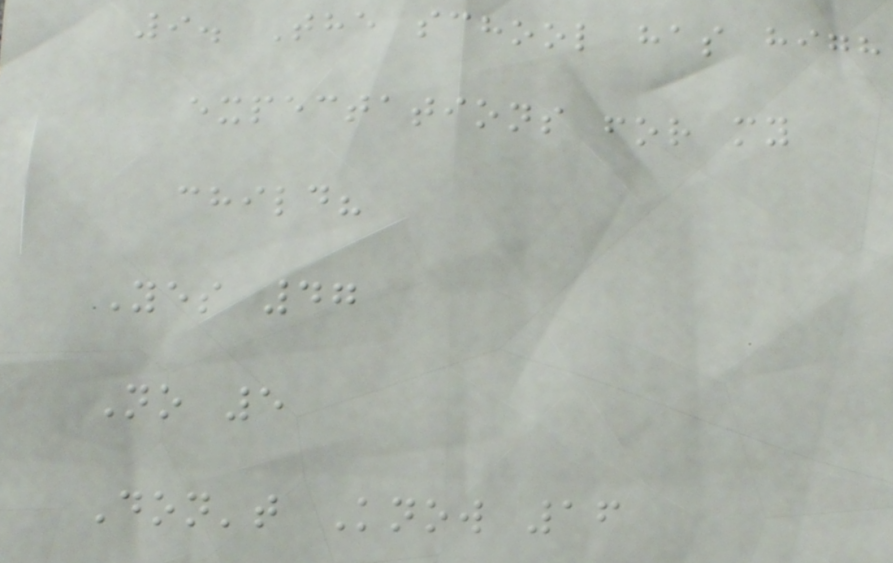9. The school has high
expectations for my
child?
Yes 47
No 5
Don't Know 16
